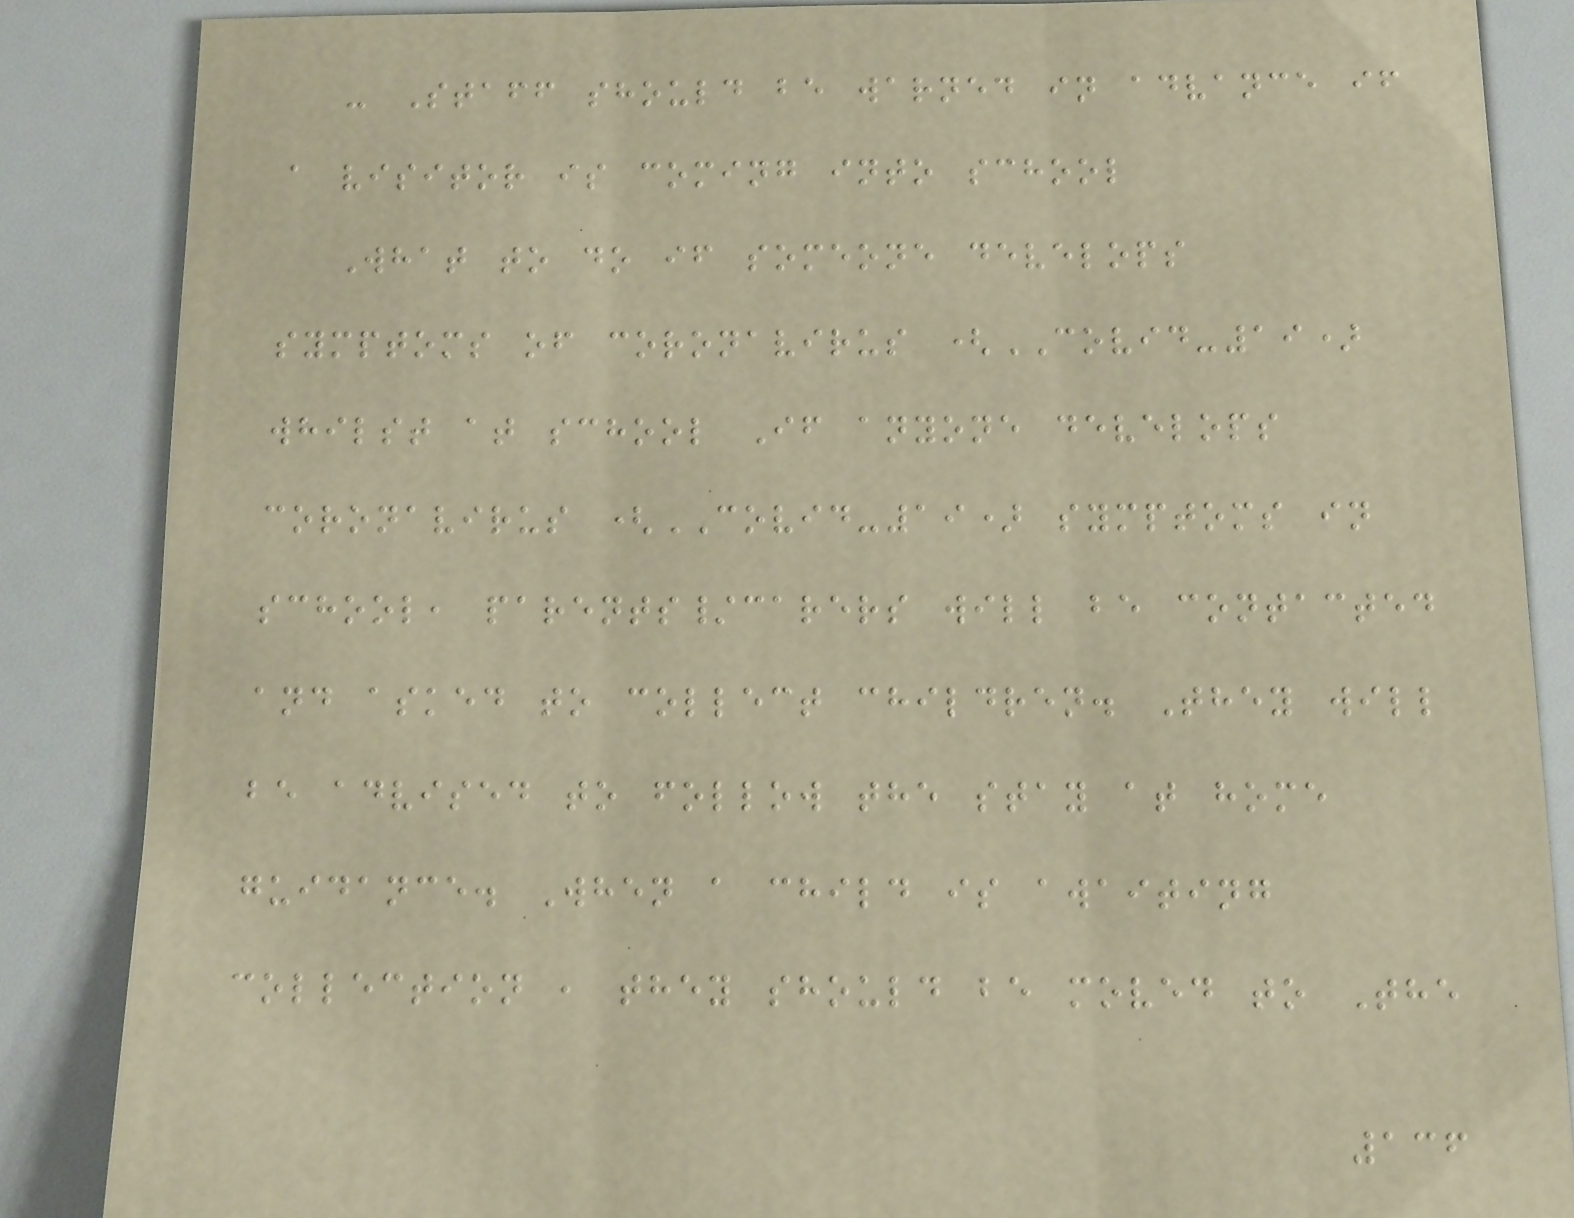- Staff should be warned in advance if
a visitor is coming into school
What to do if someone develops
symptoms of coronavirus (COVID-19)
whilst at school If anyone develops
coronavirus (COVID-19) symptoms in
school, parents/carers will be contacted
and asked to collect children. They will
be advised to follow the stay at home
guidance. When a child is awaiting
collection , they should be moved to The
136
